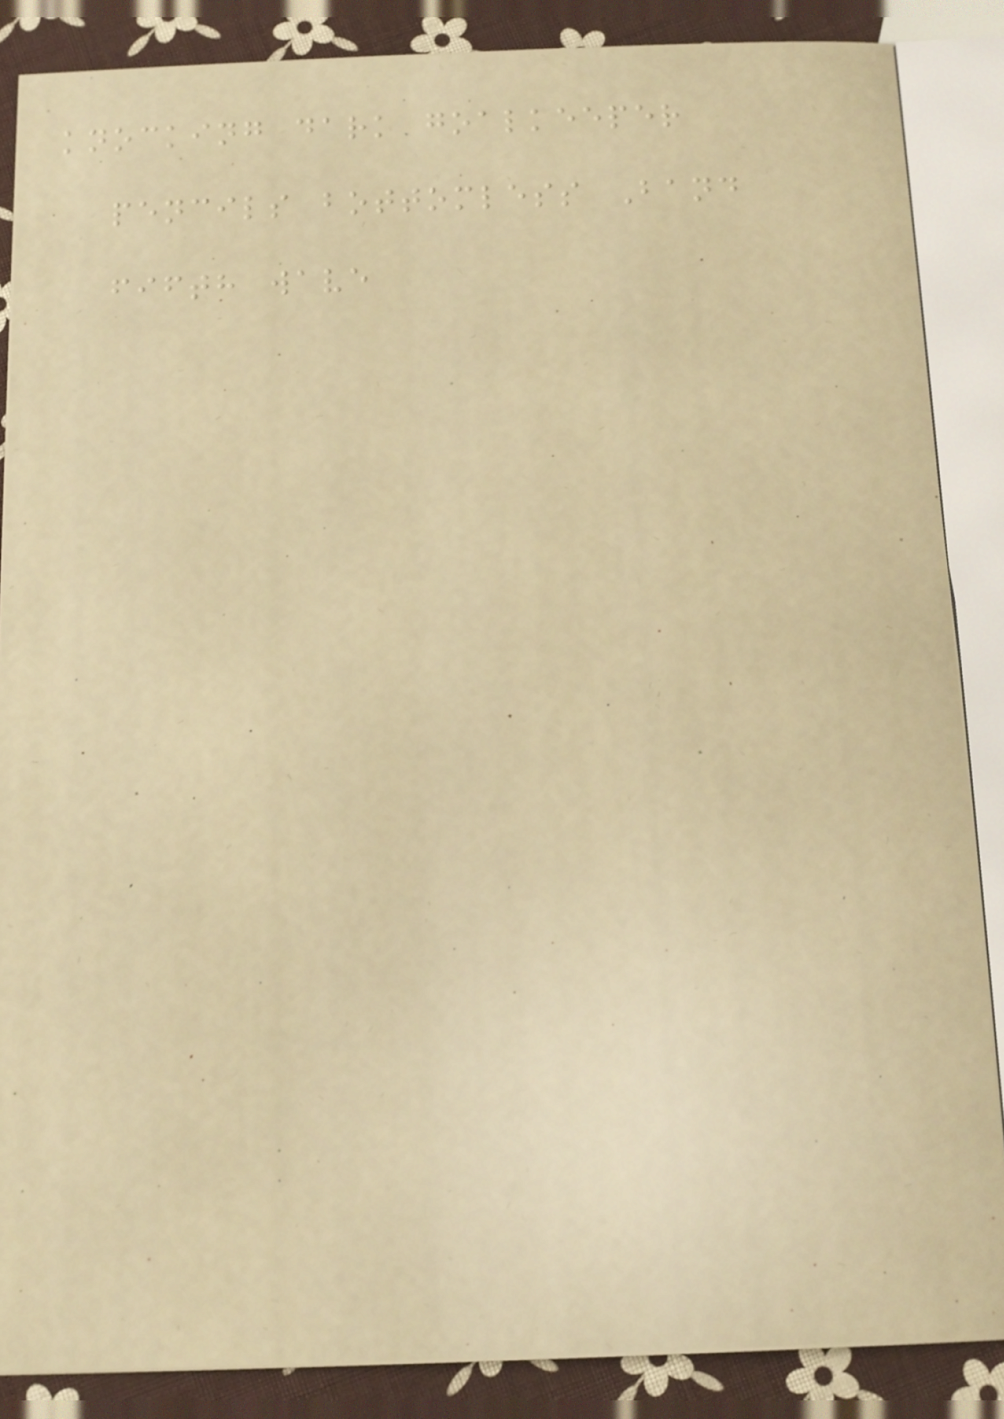knocking dark goalkeeper
pencils bottomless Band
fifth wave
